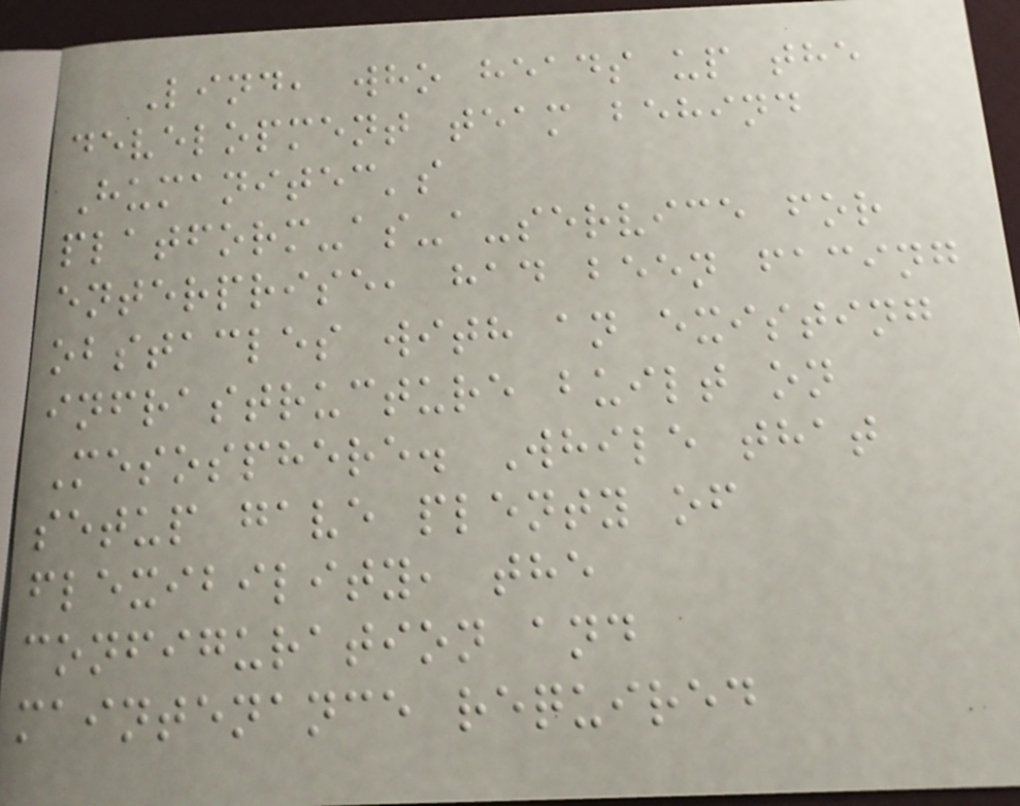Lind, who heads up the
development team behind
Humanitec's
platform-as-a-service for
enterprise, had been facing
obstacles with an existing
infrastructure built on
Mesosphere. While that
setup gave plenty of
flexibility, the
configuration and
maintenance required
